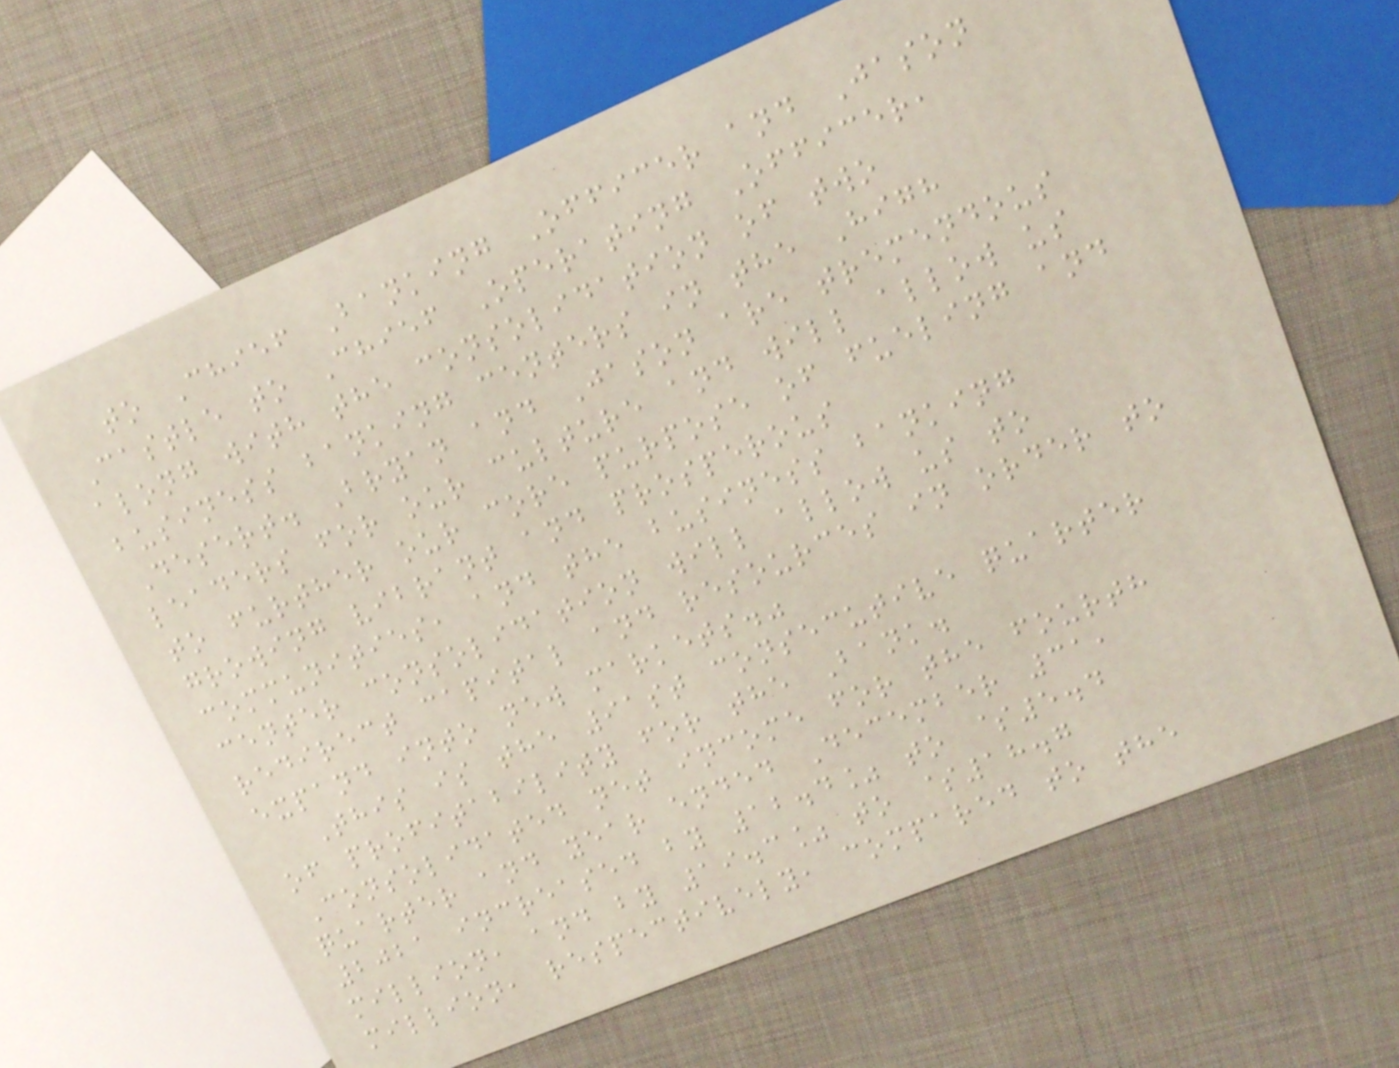to Chief Banking Officer and Jason
Castle to Chief Operating Officer,
along with the consolidation of two
business banking centers in the High
Desert. Bryan and Jason are tremendous
leaders for our culture and will allow us
to further our core purpose of fueling and
growing vibrant and prosperous
communities, and the business banking
center consolidation will allow us to
redirect capital and resources in order to
expand into new markets."
This is the 91st consecutive quarter
of profitability for the Bank.
Consolidated net income for the fourth
quarter and year ended December 31,
2021 increased by 12.4% to $5.4
million, and by 19.3% to $18.7
million, respectively, compared to the
